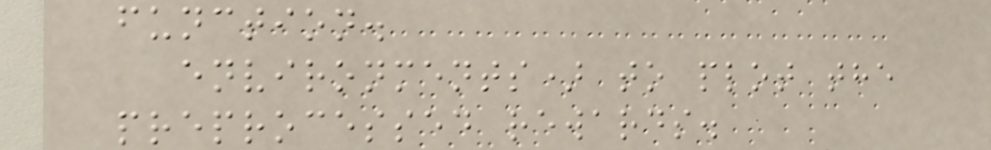function.
environments) to plot the
preprocessed rewards.
